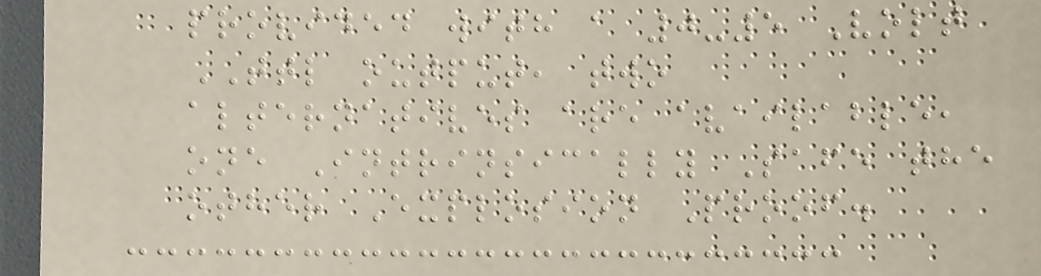provided with a 0-5 Volt
TTL output, two
alternatives are available,
one Intrinsically Safe the
other Explosion Proof.
